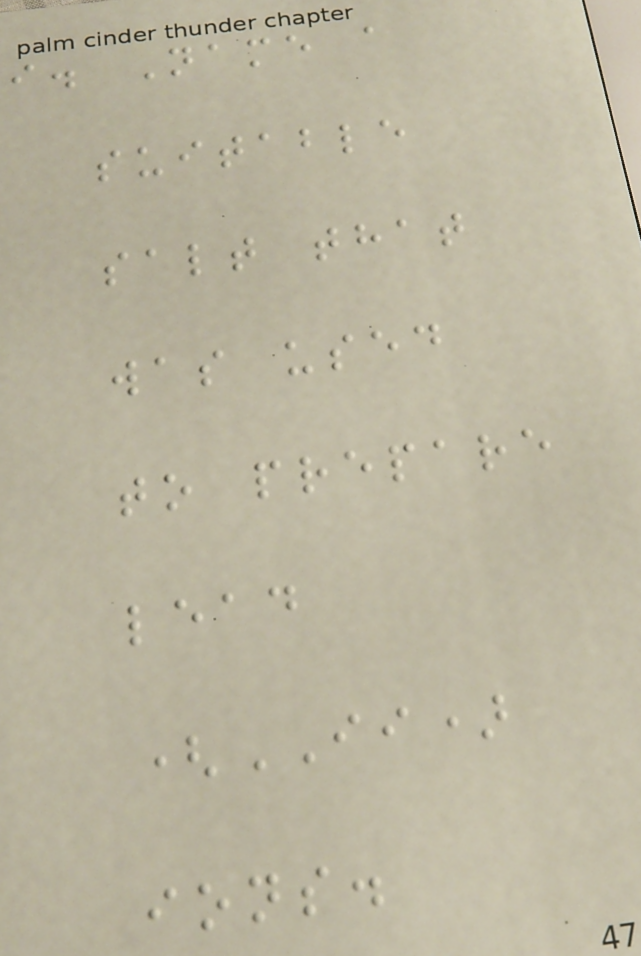i. Name a
suitable
salt that
was used
to prepare
lead
(II)
ions.
